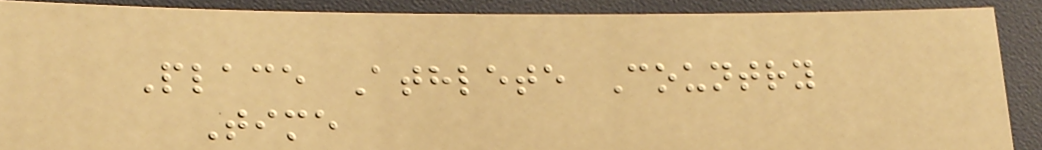Place Athlete Country
Time
